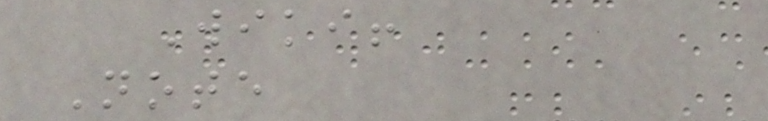Wiki!
Note
